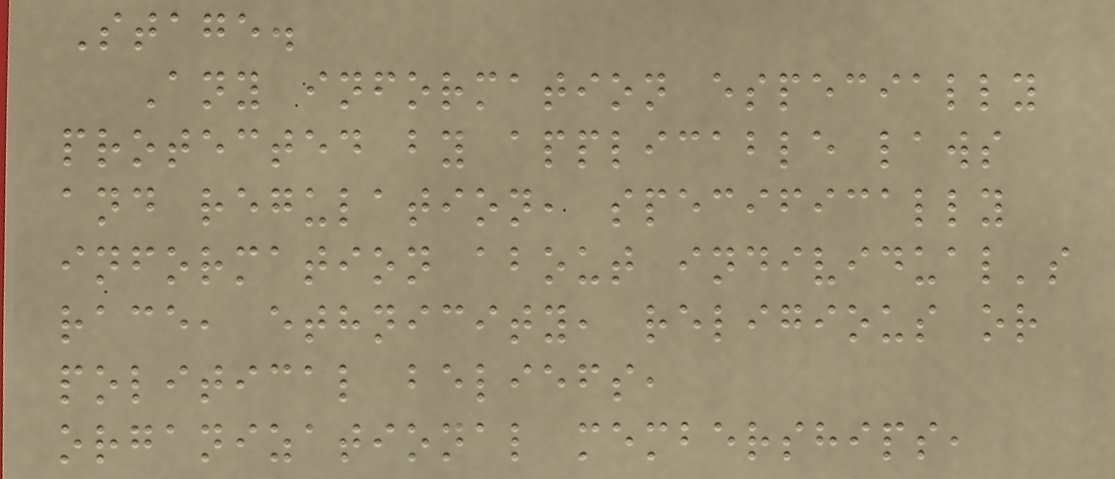Stage.
Any information especially
protected by applicable laws
and regulation, specifically
information about individual's
race, ethnicity, religious or
political beliefs,
organizational memberships,
